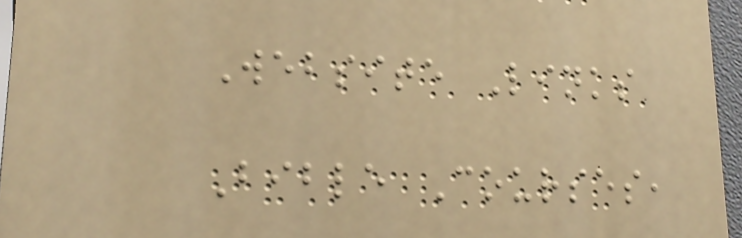Website Links
Bible Courses,
